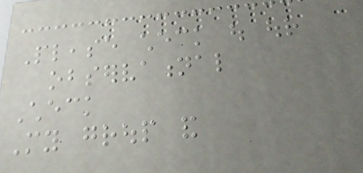Please check out our
observational
Check
My group and
